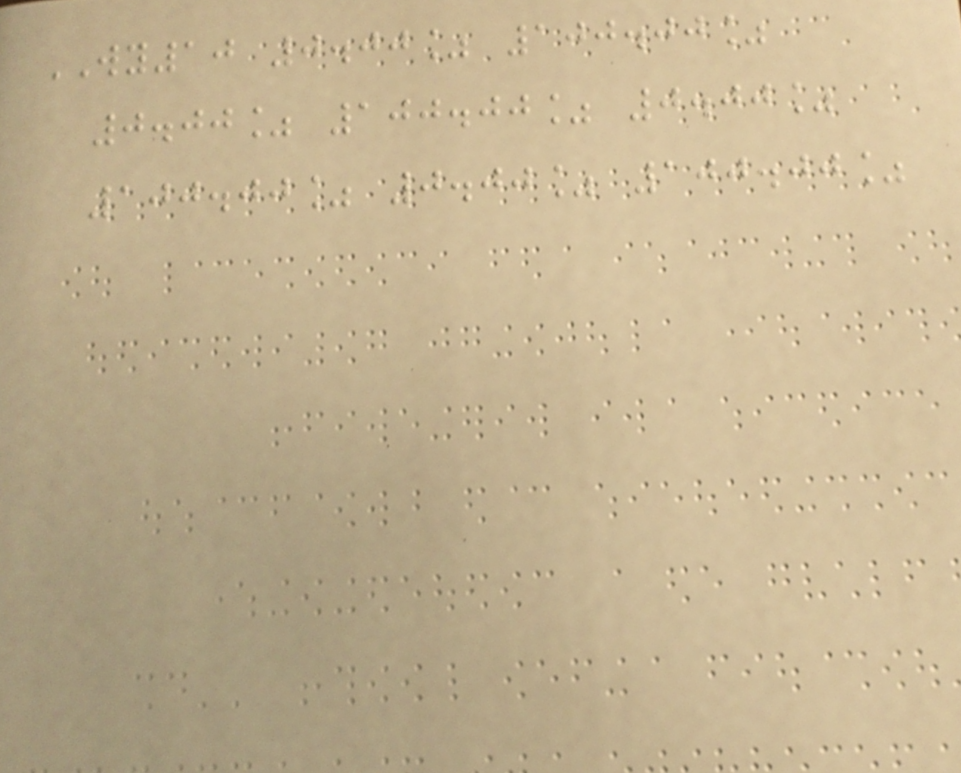WY10 0.00% 100.00%
0.00% 100.00% 0.00%
100.00% 0.00% 100.00%
